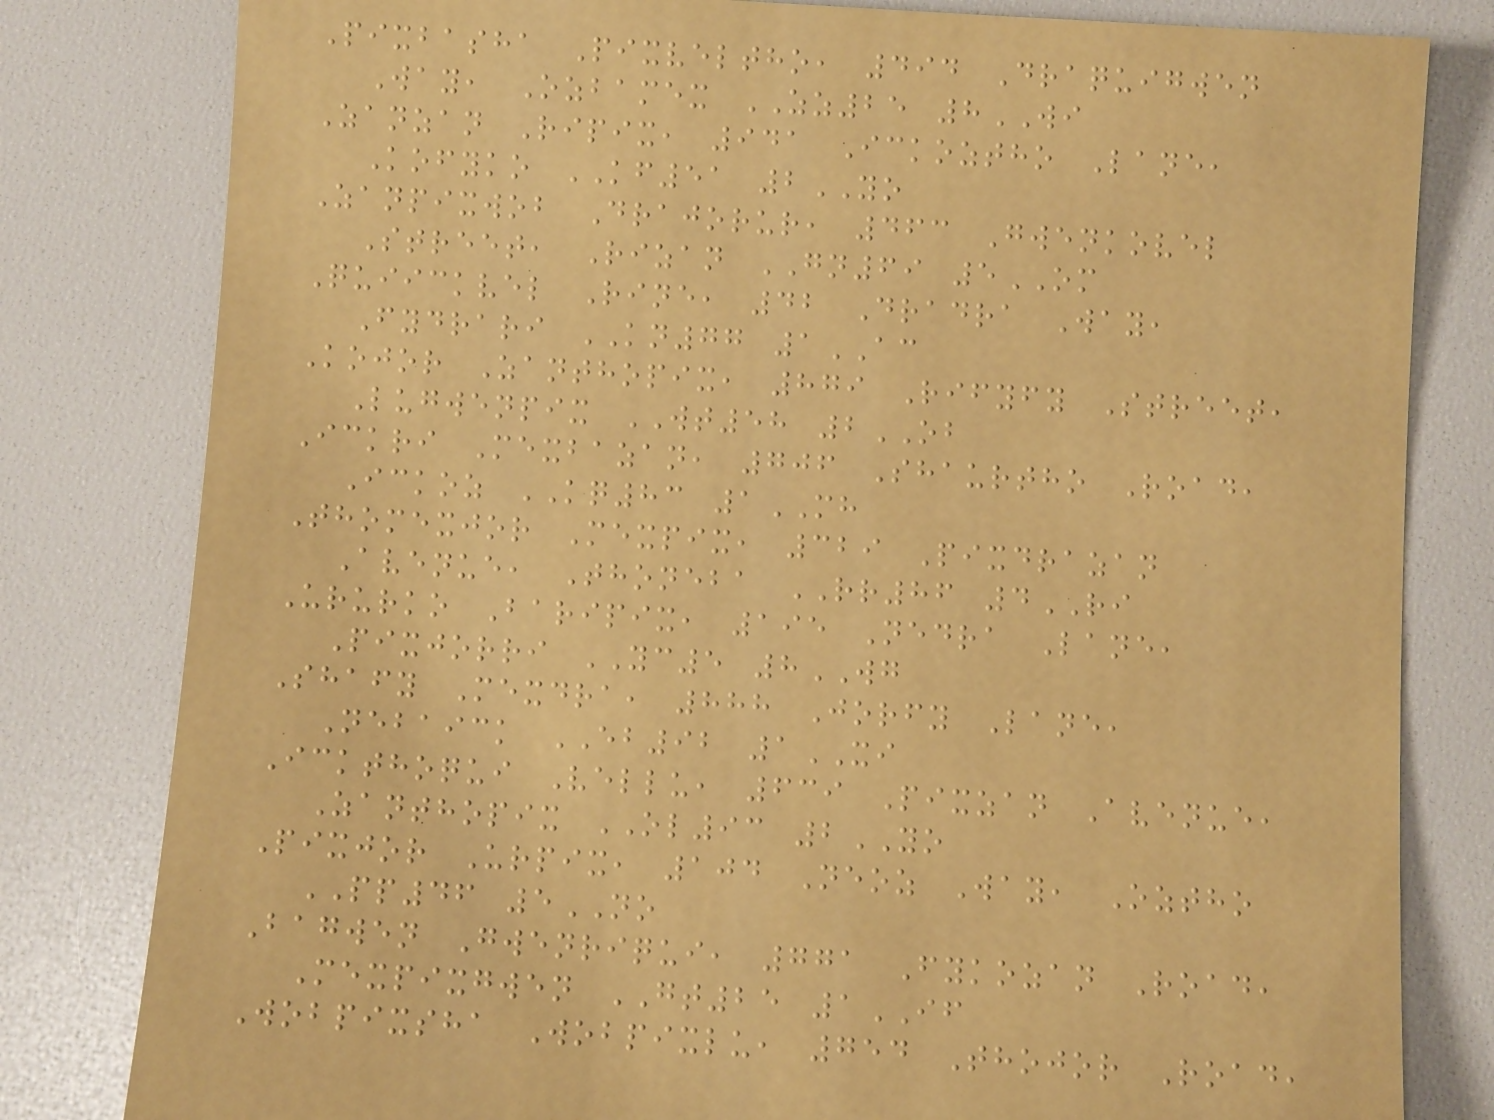Pixbasha Pixveltho, 494 Draquigwen
Way, Ozbamex ZZ25 8WI
Zanzan Ripix, 941 Ickoztho Lane,
Kofyko KF51 2YO
Zanpixwob Drajorur, 463 Gwenkovel
Street, Rizan GN69 5OM
Quiickvel Rine, 42 Dradra Way,
Fydrari KN77 1AC
Kojor Zanthopix, 879 Rifyfy Street,
Lugwenpix WT58 2OB
Ickri Mexbazan, 706 Shaurtho Road,
Ickoz KQ83 1MH
Thomexjor Mexpix, 329 Pixdrazan
Avenue, Thoneba RR86 4RI
Ururko Baripix, 195 Nedra Lane,
Pixjorri YC5 8WG
Shafy Mexdra, 888 Jorfy Lane,
Nebaick EB92 1XI
Ickthoqui Vellu, 639 Pixzan Avenue,
Zanthopix OL93 2YO
Pixjor Urpix, 104 Neoz Way, Oztho
PP46 5NO
Bagwen Gwenriqui, 771 Fykozan Road,
Mexpixgwen GT25 1IF
Wobpixsha Wobpixlu, 754 Thojor Road,
